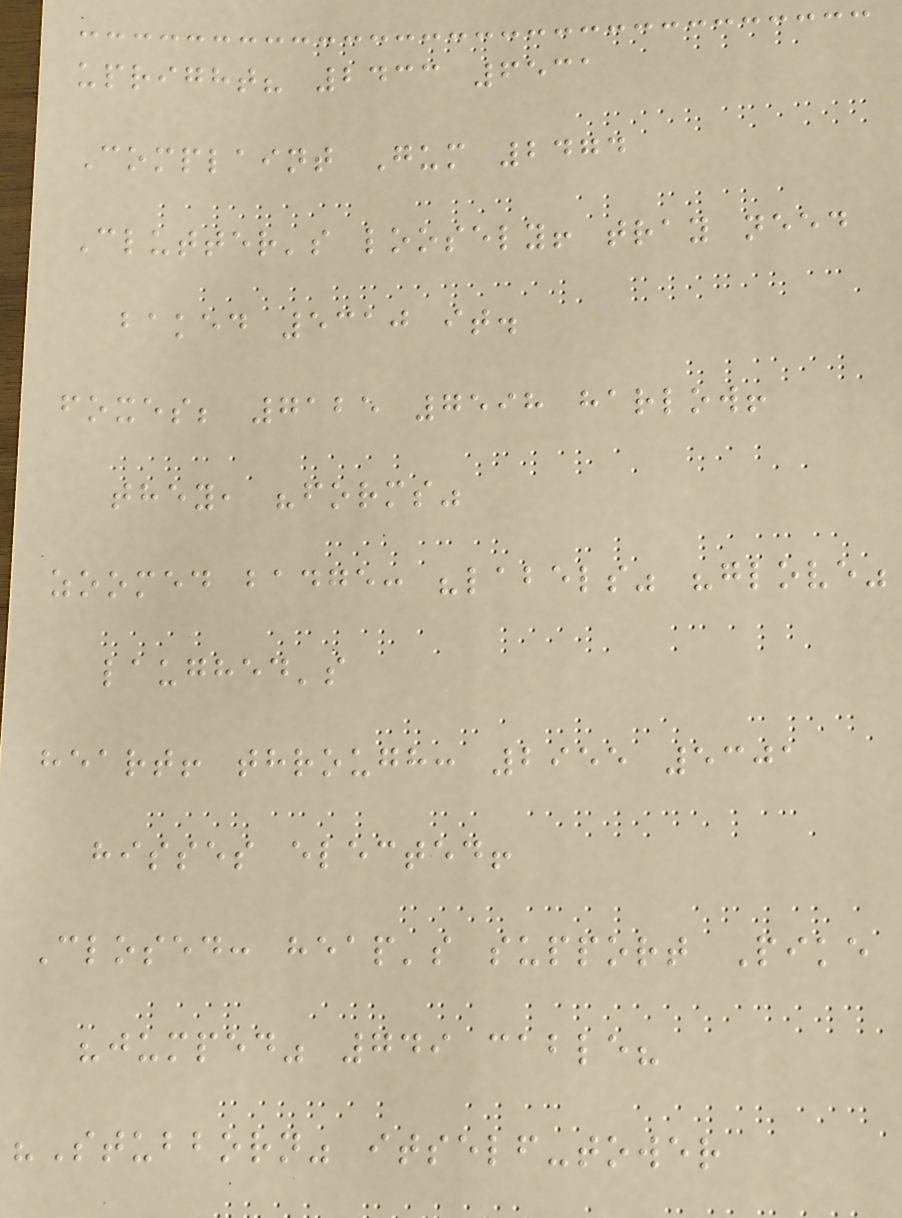upright? 2433 6531
Complaint Gum 2474
Clutter's loosely! tray need
baked 5310 it.
foxes; 7125 7598 harlow!
they, "forms"
zoomed badge: "labels" "glove"
laughed's
heart! through: 2955 5301
hisses elected!
Closed: heap's support Pike
"jumped" 749 cable?
"Stubborn" itself-tower
